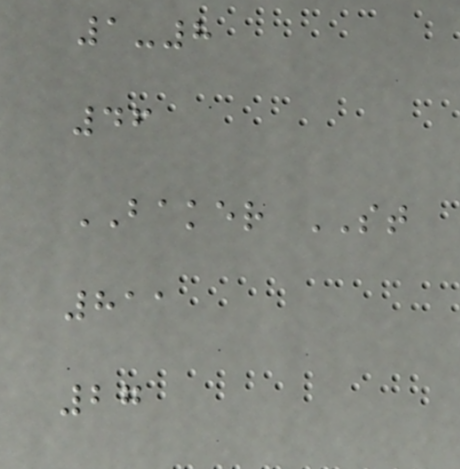1-8
46
BAKER ST
811
27
